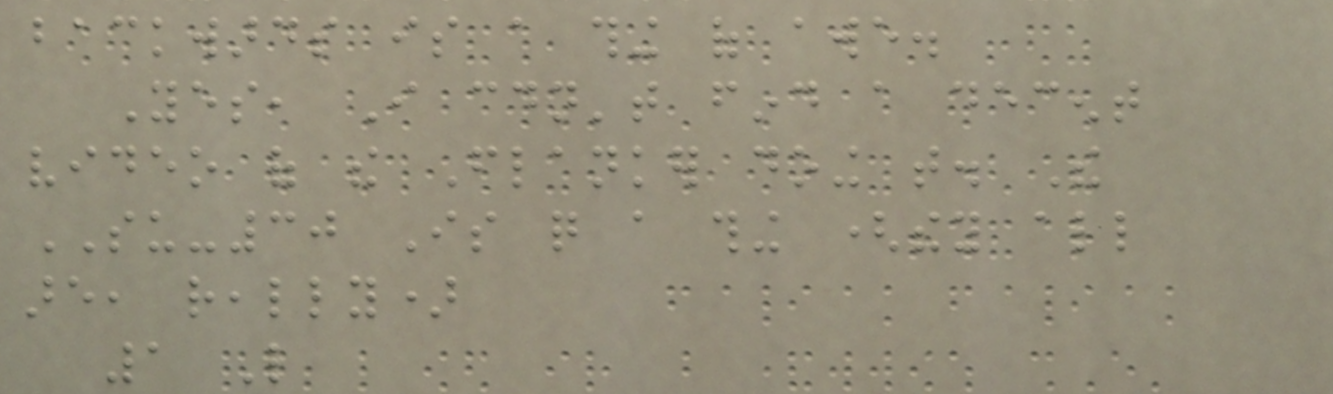backwards is a thing of awe.
Yes, I couldn't find a decent
video of the Flanker doing that. The
SU-30 Is quite a thing (they all
are, really)
1 Like
